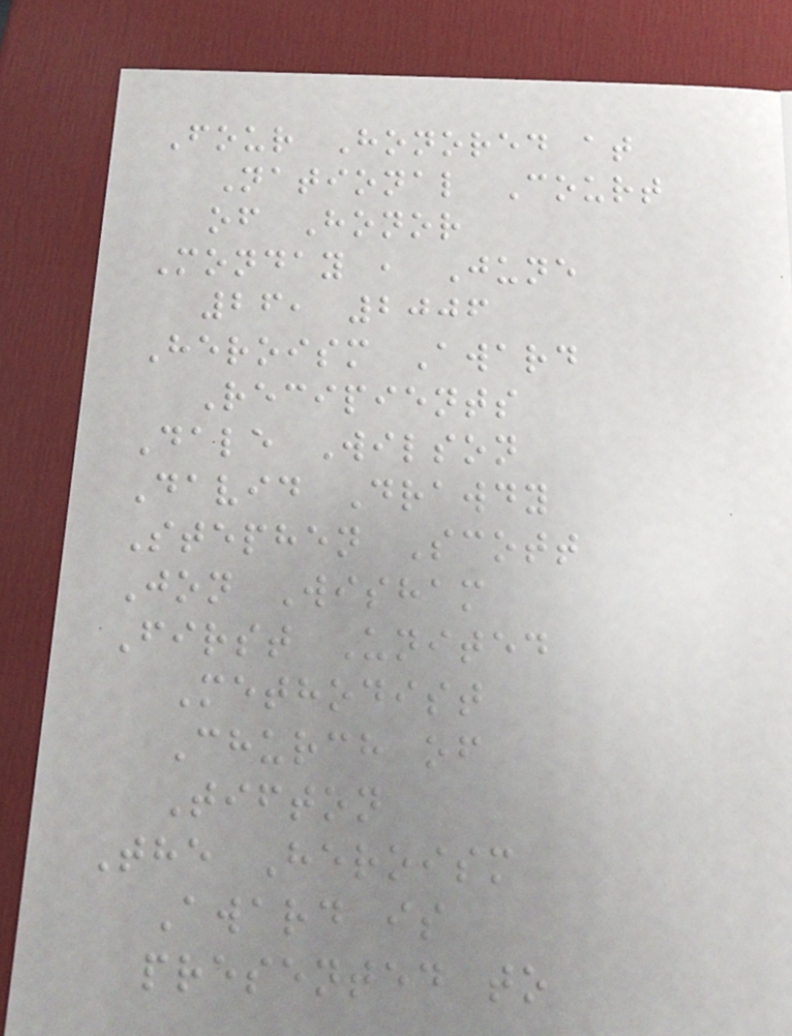Four Honored at
National Court
of Honor
Monday , June
26, 2006
Heroism Award
Recipients
Dale Wilson
David Drawdy
Stephen Scott
Jon Wisham
First United
Methodist
Church of
Tifton
The Heroism
Award is
presented to
